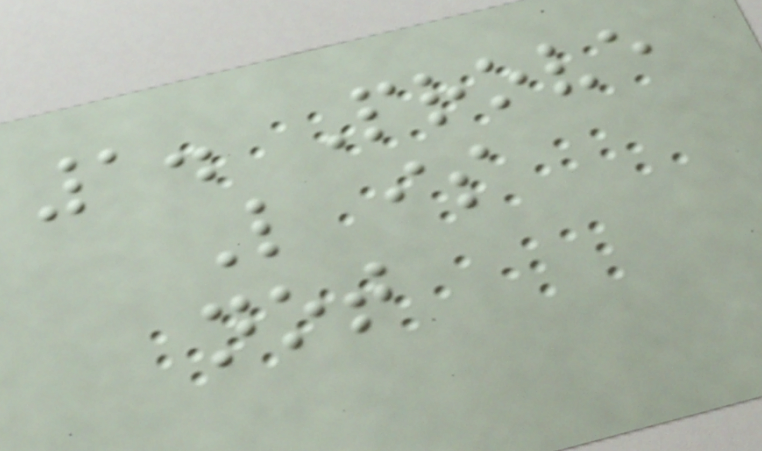1. Prove
L is
not
